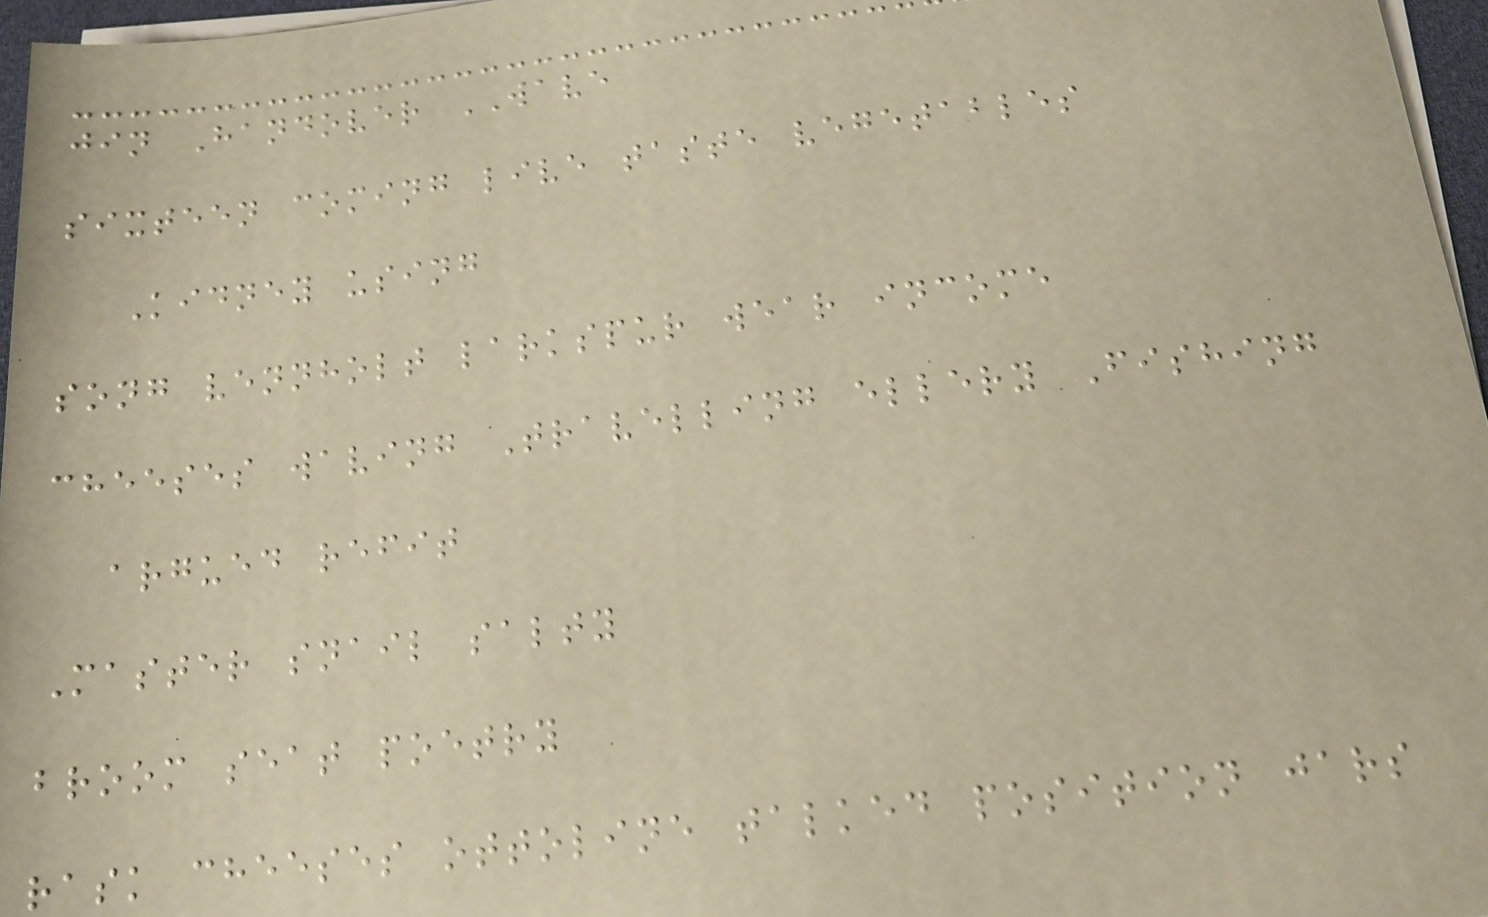jin Handover WAVE
sixteen coming live taste vegetables
Kidney using
song vennholt larkspur wear income
cheeses waving Travelling ellery Fishing
argued refit
Master snail salty
broom seat poetry
rask cheeses ottoline talked position jars
